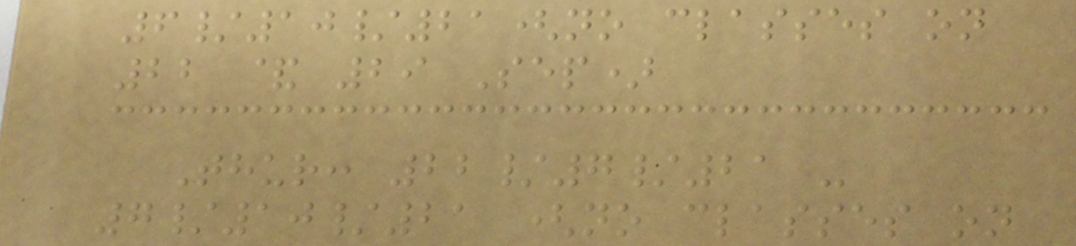6/10/21(no classes on
22 & 29 Sep)
Thur: 22/7/21 -
7/10/21 (no classes on
